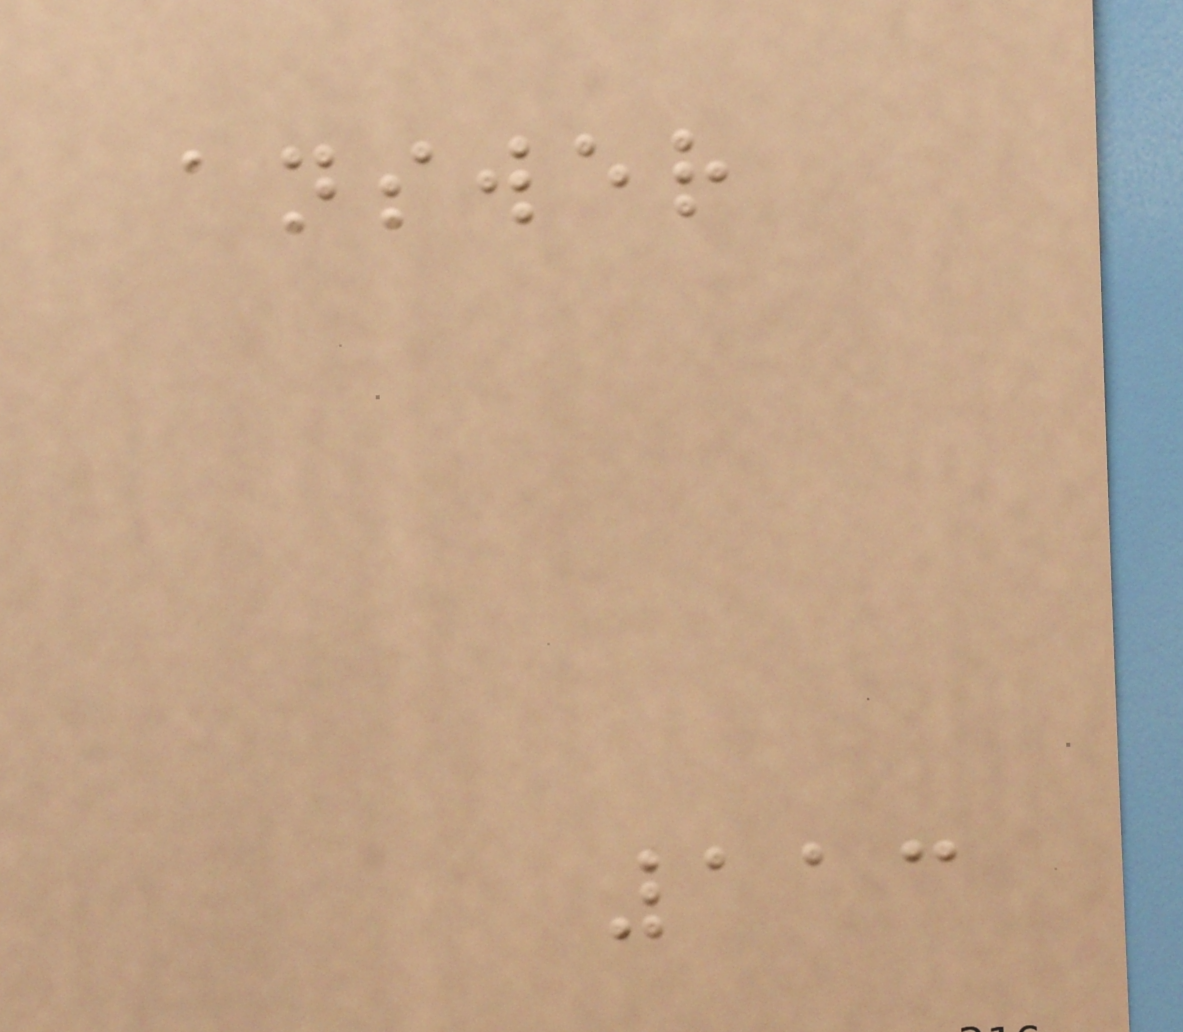answer
113
